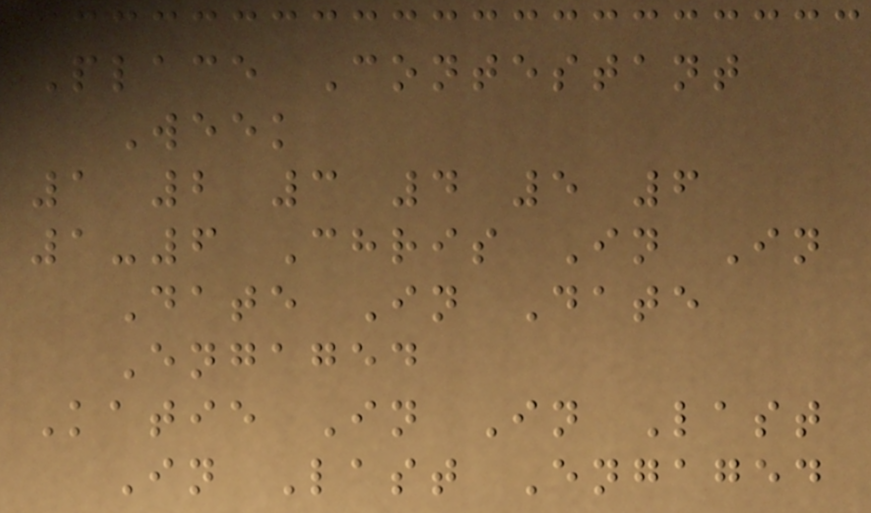Place Contestant
Week
1 2 3 4 5 6
1-6 Chris In In
Date In Date
Engaged
Katie In In Last
In Last Engaged
